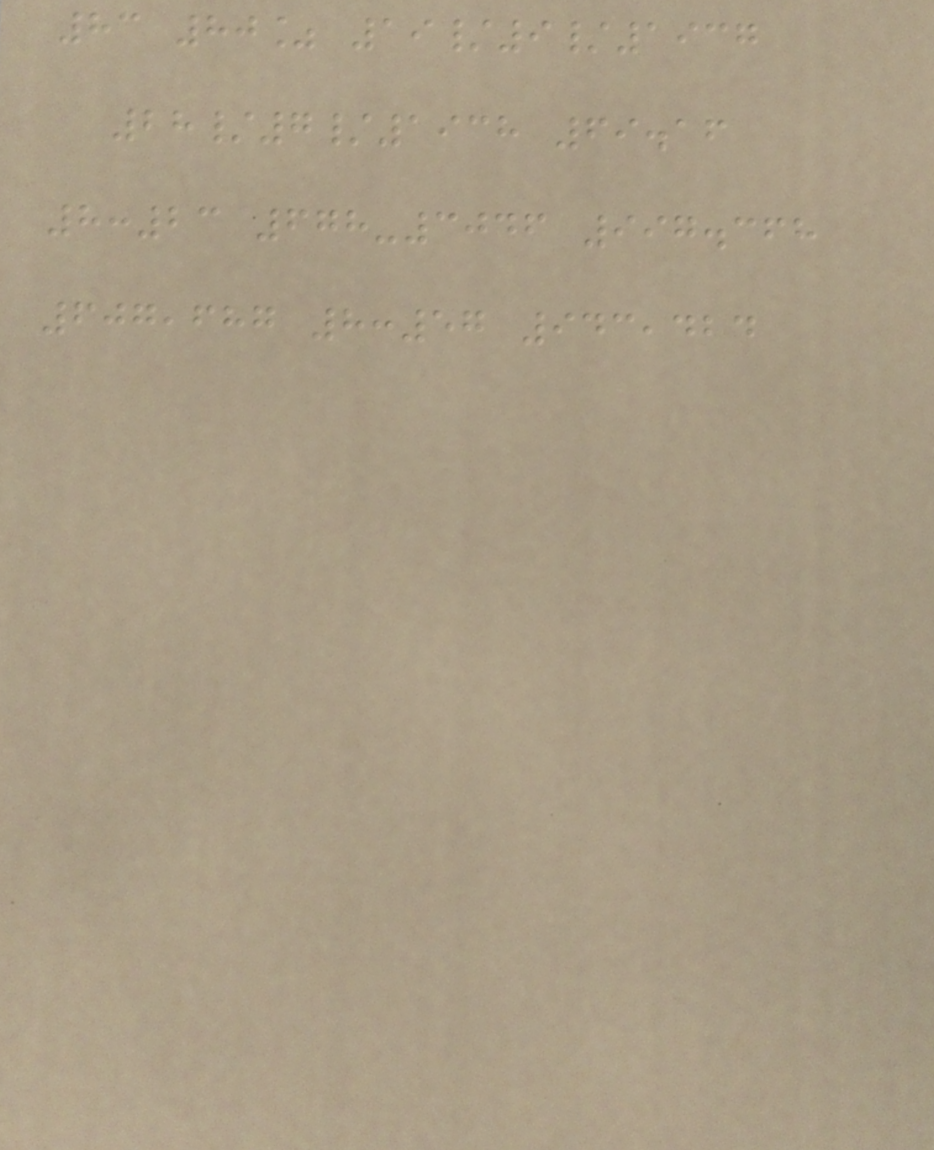83 80% 19/9/1937
28/7/1938 69.16
8:23 678-3046 997.368
607,687 8:57 943,424
